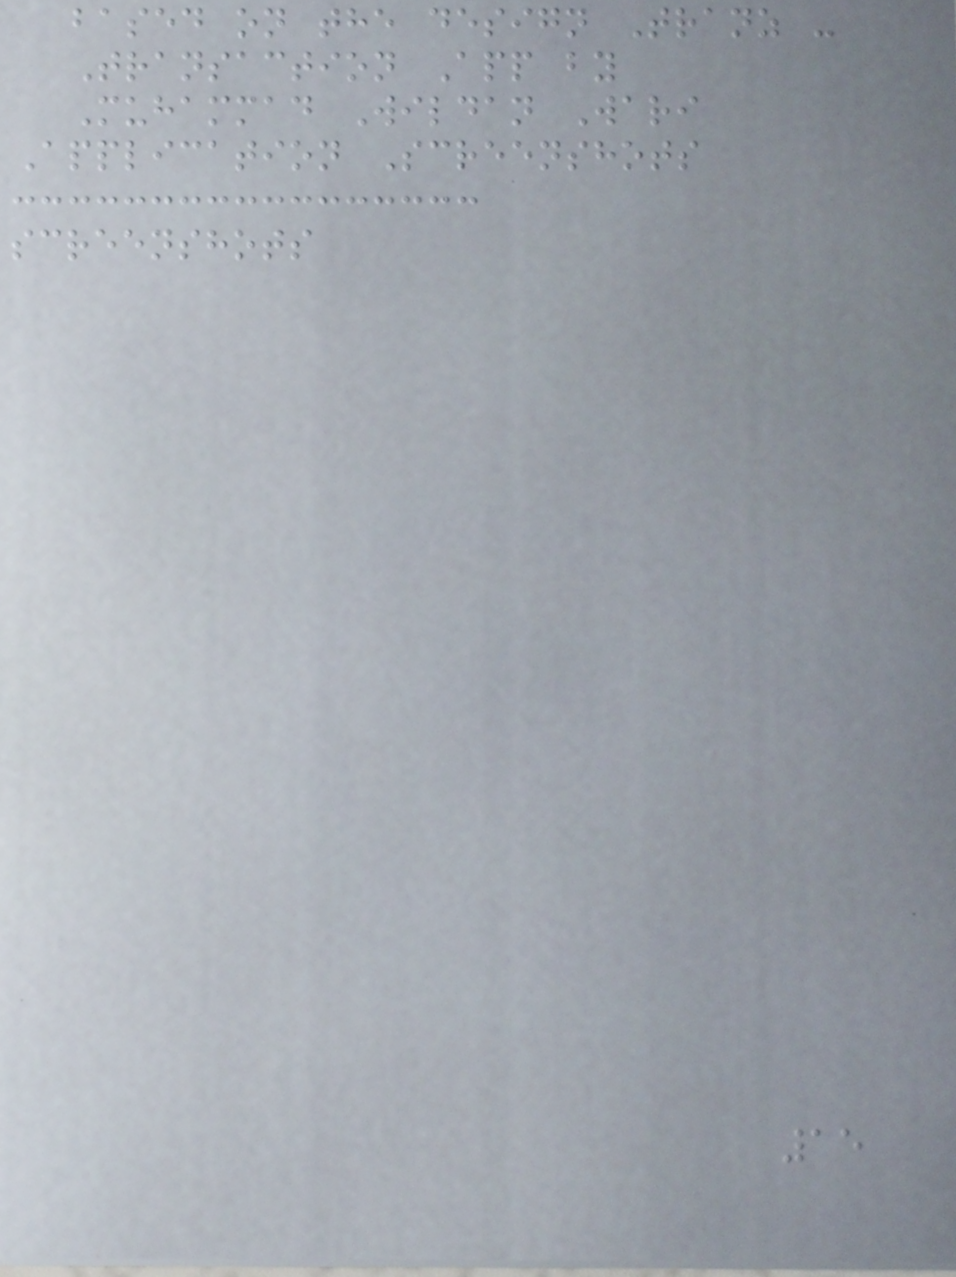based on the design Tranz -
Transaction App by
Muhammad Wildan Wari
Application Screenshots
screenshots
15
